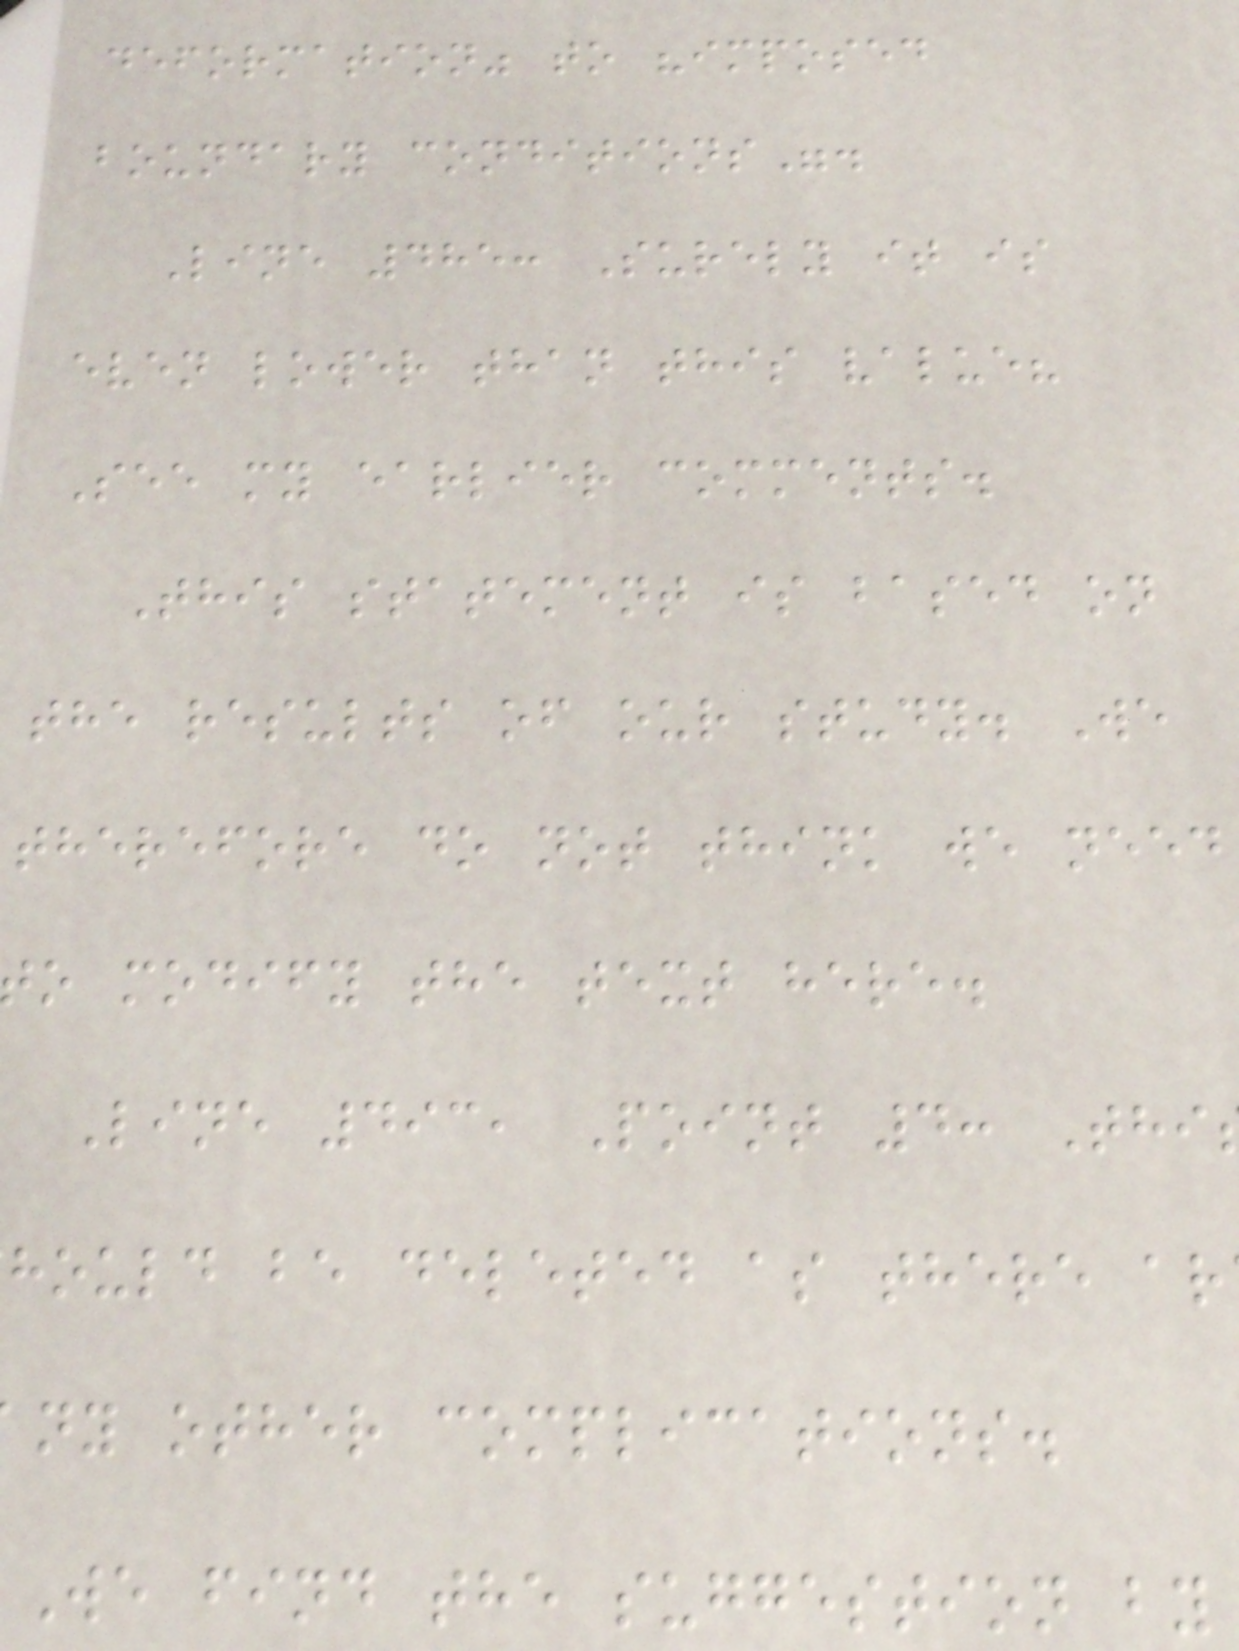deformation" to "imposed
boundary conditions".
Line 485: Surely it is
even lower than this value?
See my earlier comments.
This statement is based on
the results of our study. We
therefore do not think we need
o modify the text here.
Line 493, Point 4: Thi
hould be deleted as there ar
ny other complications.
We find the suggestion by
